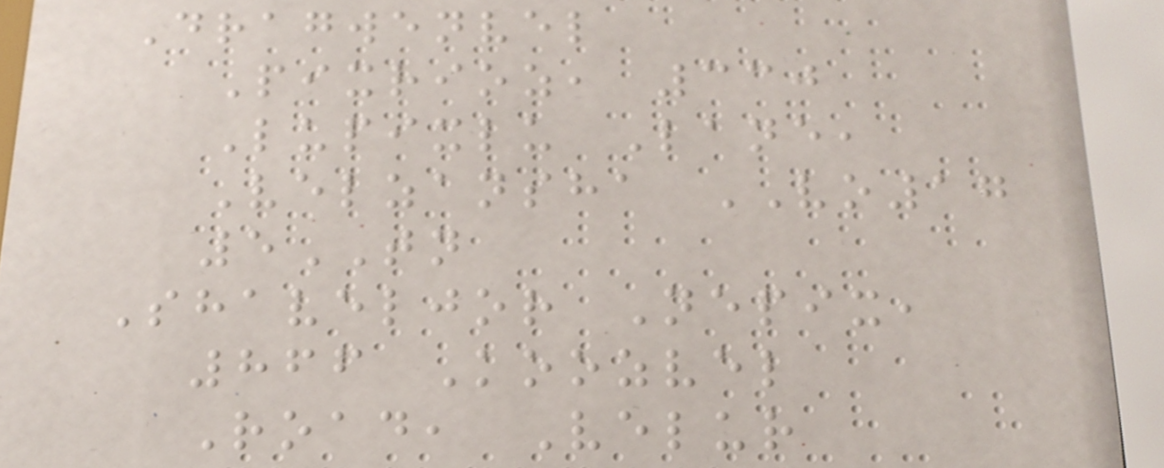Dragwenvel
Pixrioz, 330
Lupixlu Lane,
Velzansha VO17
5TN
Shaveljor Nepix,
866 Koozvel
Road, Velur
